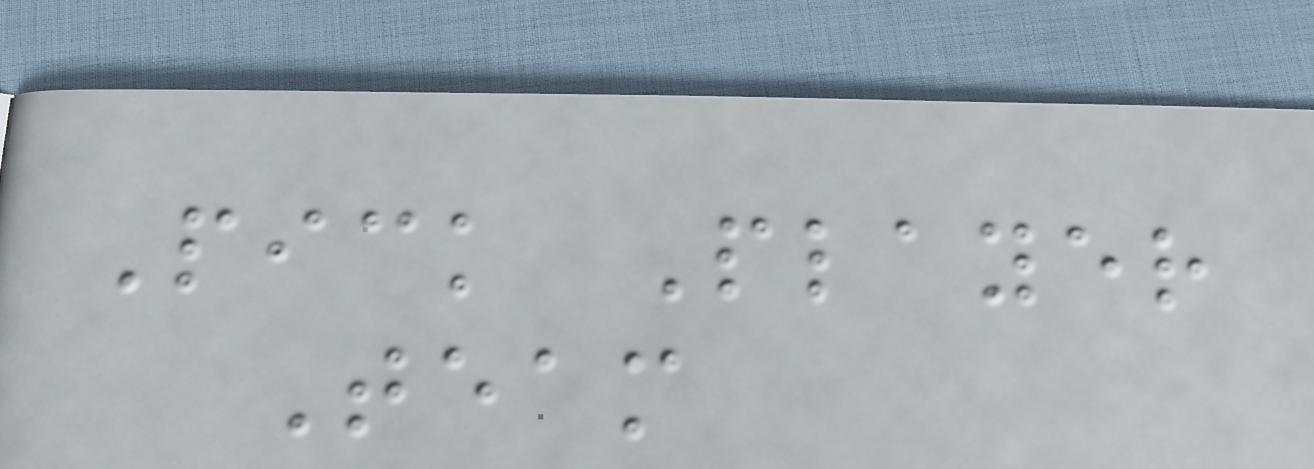Pick Player
Team
